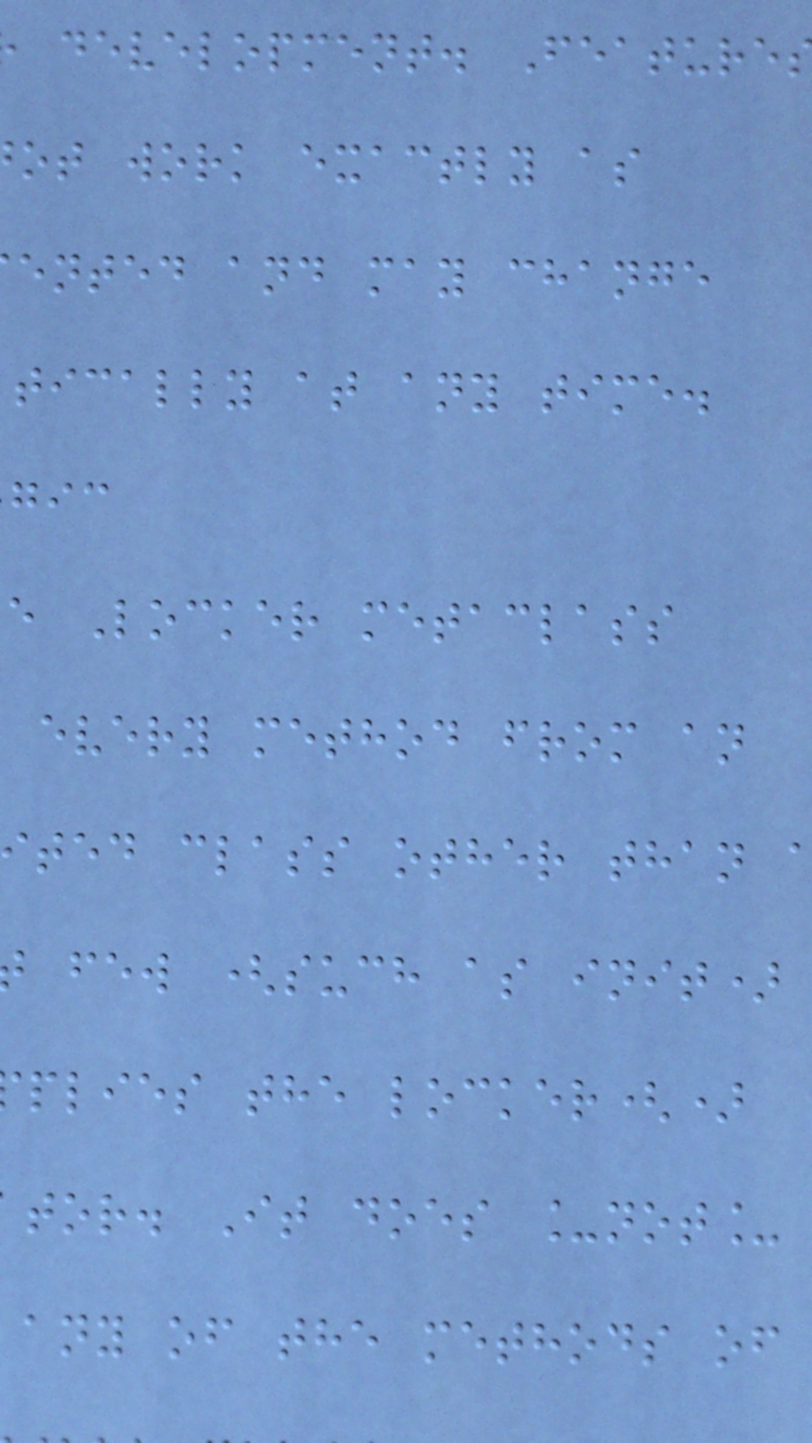development. Feature
ot work exactly as
ented and may change
tically at any time.
e Locker metaclass
every method from an
ted class other than
few (such as init)
plies the locker()
tor. It does _not_
any of the methods of
